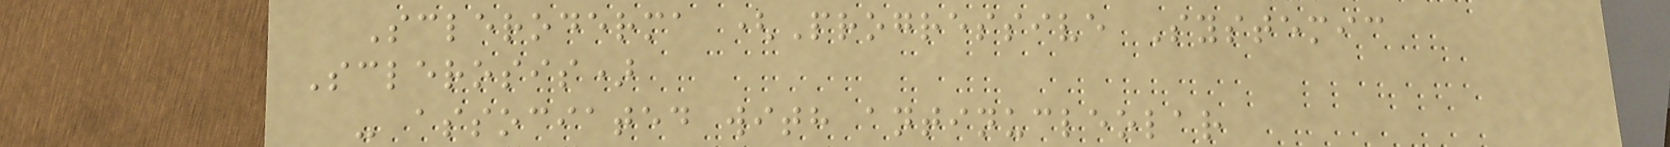Scleroderma (Progressive Systemic
Sclerosis)
- associated with antinucleolar
